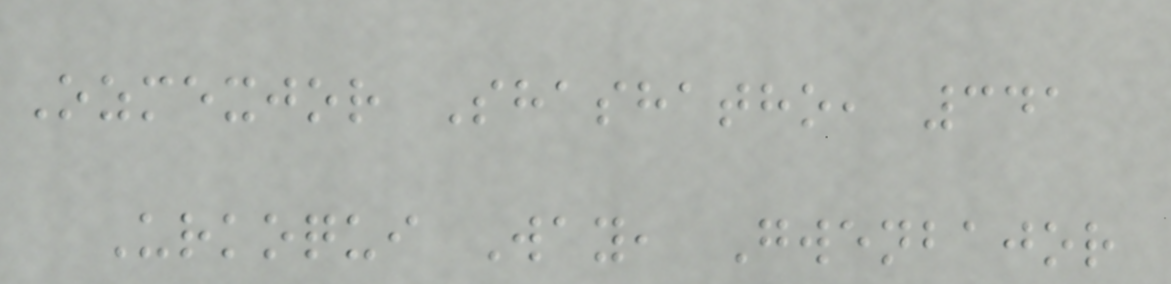Ozmexjor Shashatho, 341
Urkoqui Way, Gwenbajor
